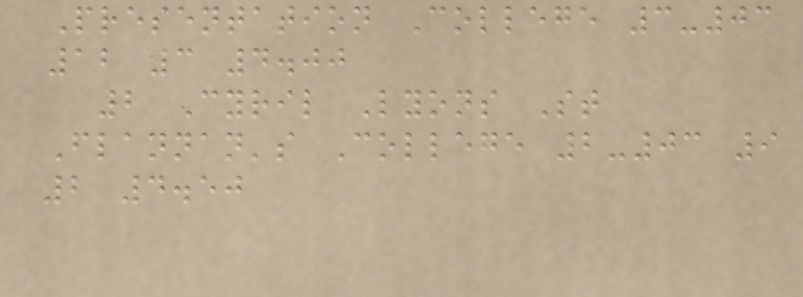Presentation College 3-03
12 3 4.00
2 Cyril Lyons St
Flannan's College 2-03 9
2 4.50
